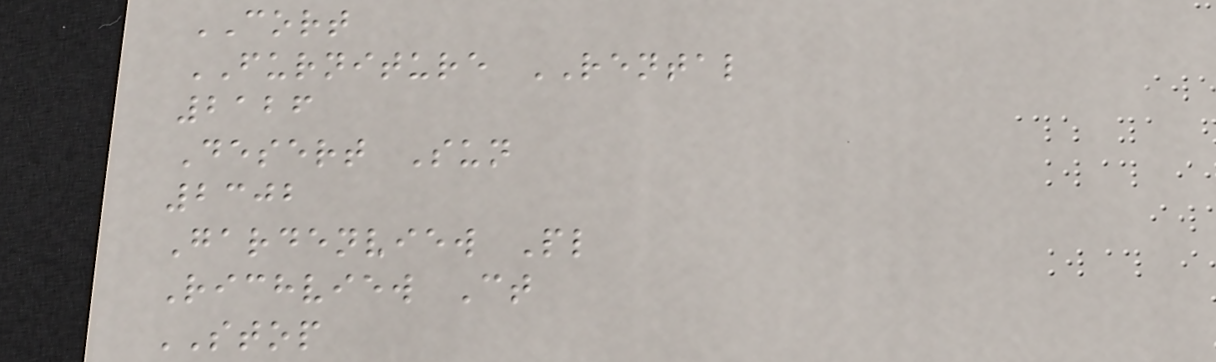CORT
FURNITURE RENTAL
2126
Desert Sun
2302
Gardenview Pl
Richview Ct
STOP
